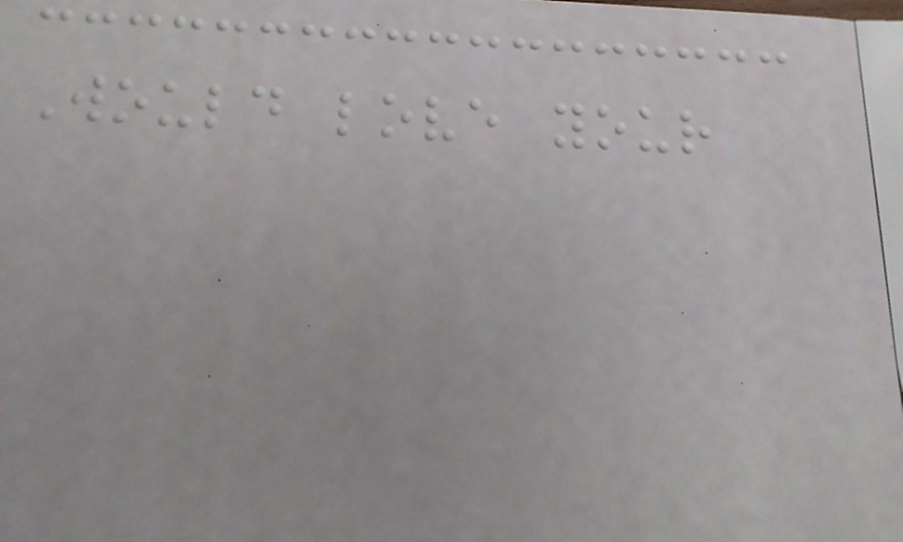Would love your
